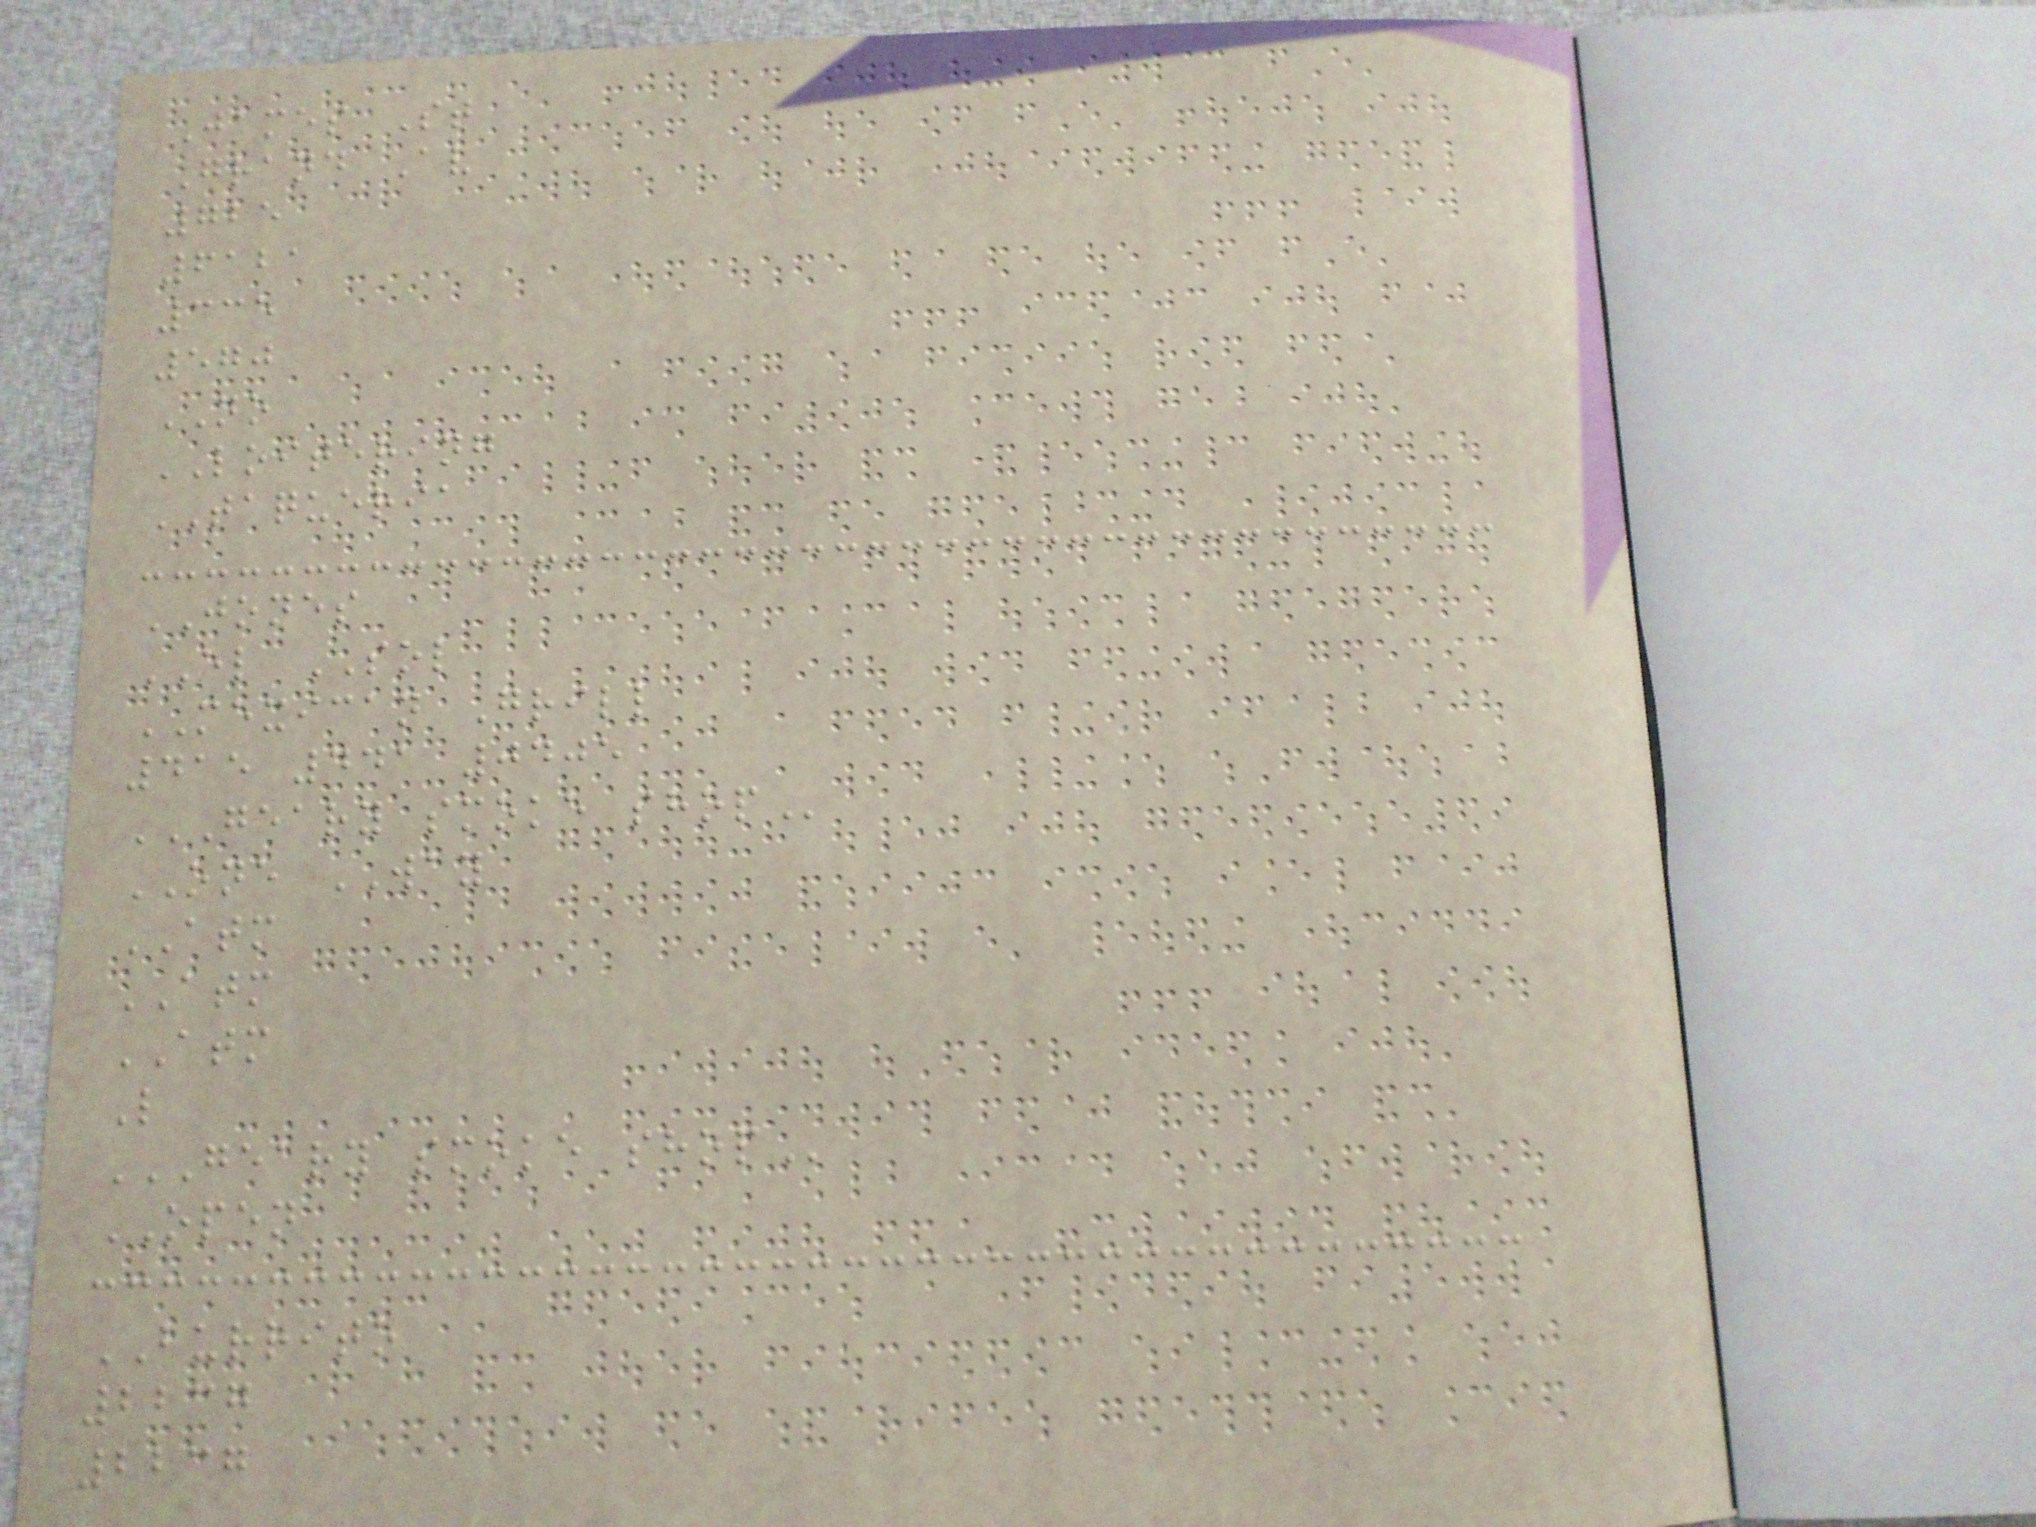James St
Grand Av
725
6121
335
570
NO
LOITERING
TAQUERIA
JONES
EL SOL
MEXICAN Grill
415 441 0405
GEARY SMOKE SHOP
ONE WAY
ATM
ATM
ATM
L
GEARY SMOKE SHOP
OPEN
BURRITO
2237
2237
